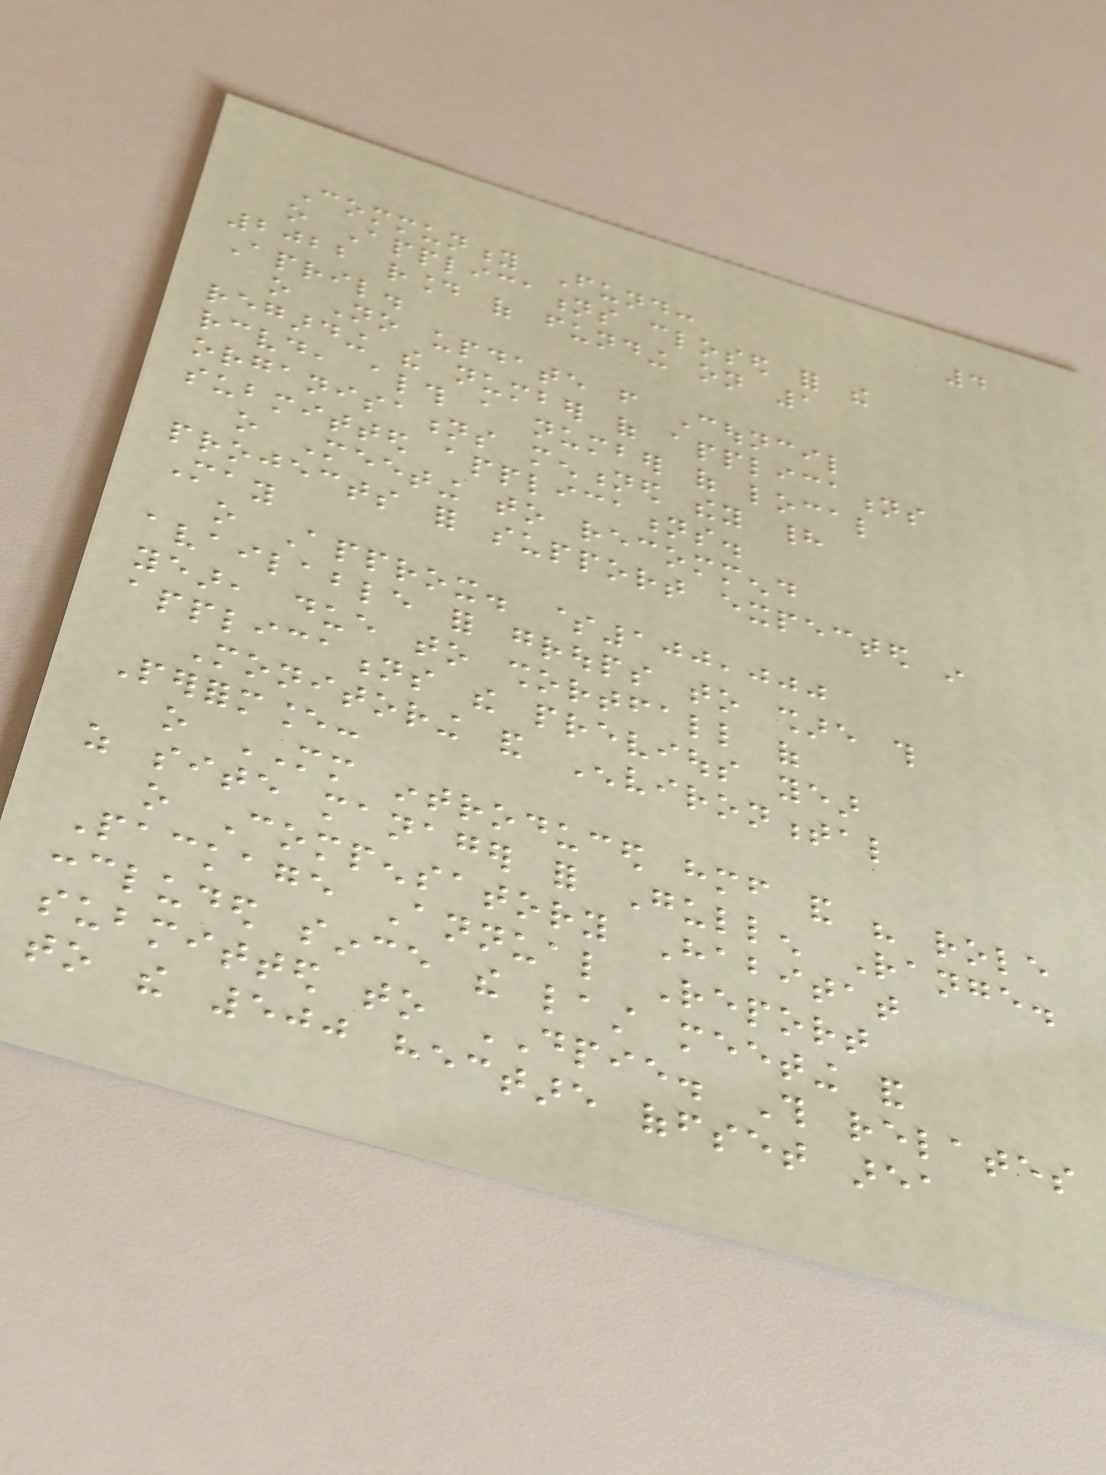4
Community Fund:
o Applications closed for the
2022 round of funding on 1
April.
o No update from Council
regarding the number of applications
received, although a number of local
organisations mentioned they had
submitted applications.
o Meeting to recommend
projects for support expected in
May
o Approx. $100,000
available for groups to share this
year, due to shortfall of
applications the previous year
Monitoring and Environmental
Performance:
o MM introduced himself and his role
as site manager for Gullen Range.
o Compensatory Habitat
Package Annual Report
concluded since the last meeting and
submitted to DPIE. This relates
to the 500 hectare offset area
